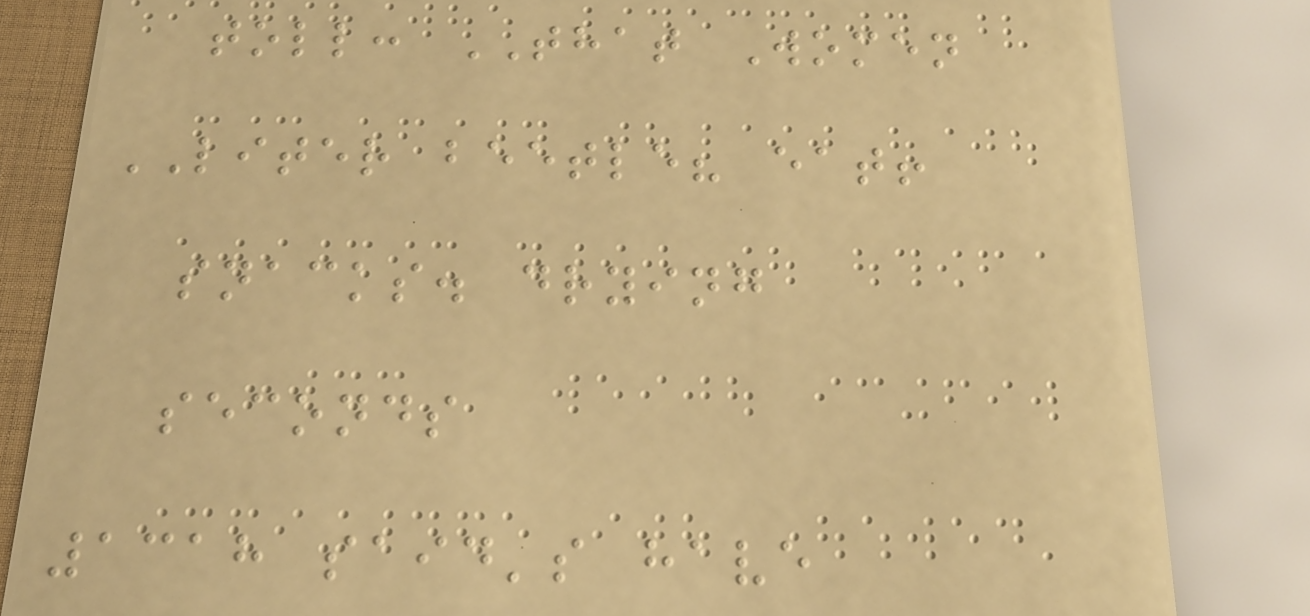toll: THAT Women
LITER beetle? eat!
snacks. drying
seconds
1318 said's have
